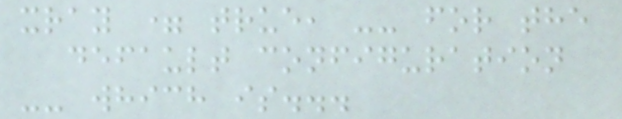xray = true, -- for the
default configuration
-- which is...
